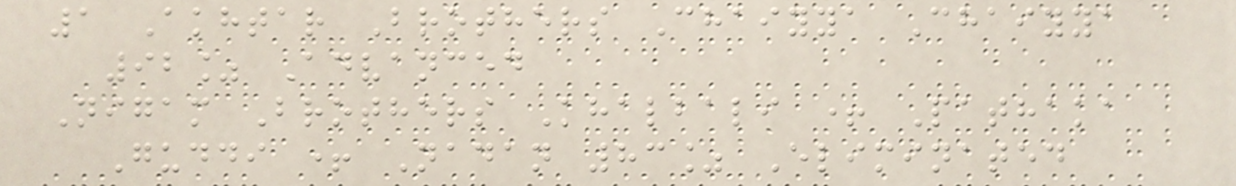1 Akhtar Brothers Chaiyya Chaiyya
92% Advanced
Nigam Brothers Khalbali + Pathaka
Guddi + Nadan 83% Eliminated
